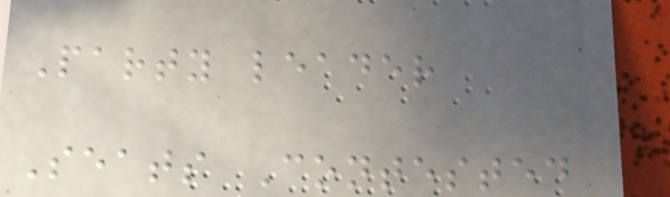Party leader
Seats Contested
